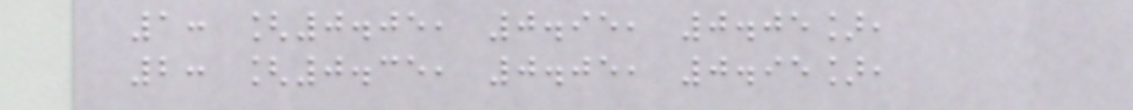1: [0.05, 0.95, 0.05],
2: [0.35, 0.05, 0.95],
